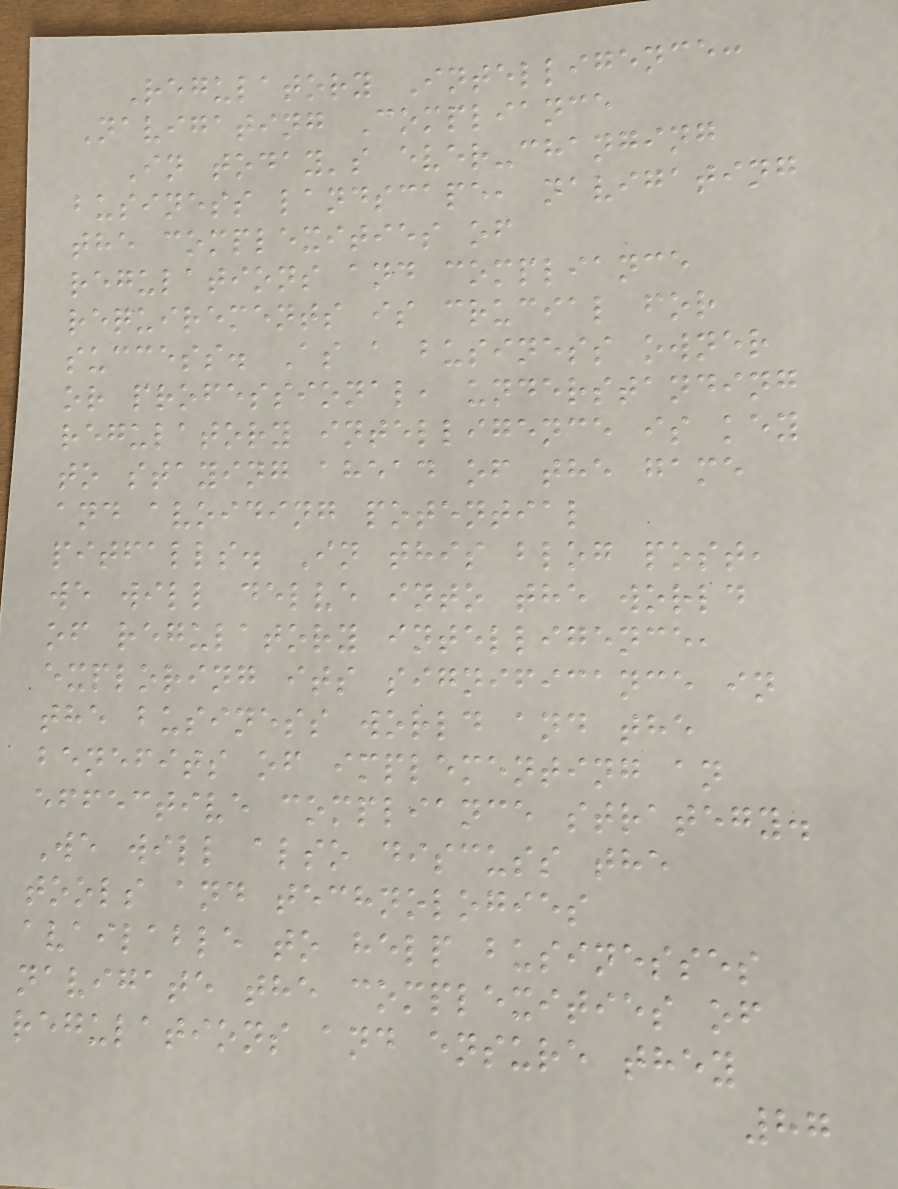Regulatory Intelligence:
Navigating Compliance
In today's ever-changing
business landscape, navigating
the complexities of
regulations and compliance
requirements is crucial for
success. As a business owner
or professional, understanding
regulatory intelligence is key
to staying ahead of the game
and avoiding potential
pitfalls. In this blog post,
we will delve into the world
of regulatory intelligence,
exploring its significance in
the business world and the
benefits of implementing an
effective compliance strategy.
We will also discuss the
tools and technologies
available to help businesses
navigate the complexities of
regulations and ensure they
87
